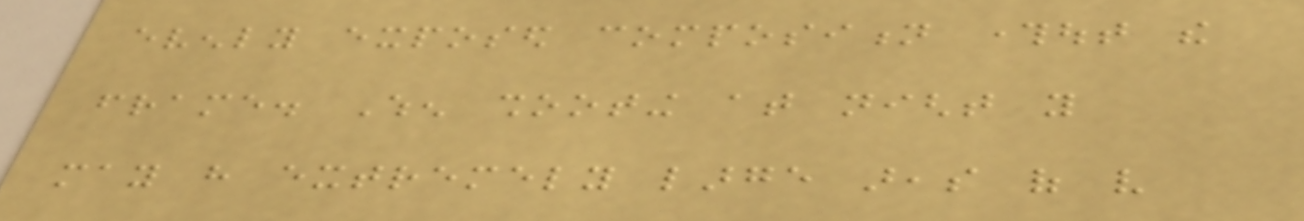evenly exposed composition throughout the
frame. When shooting at night you
may have extremely large areas of very
